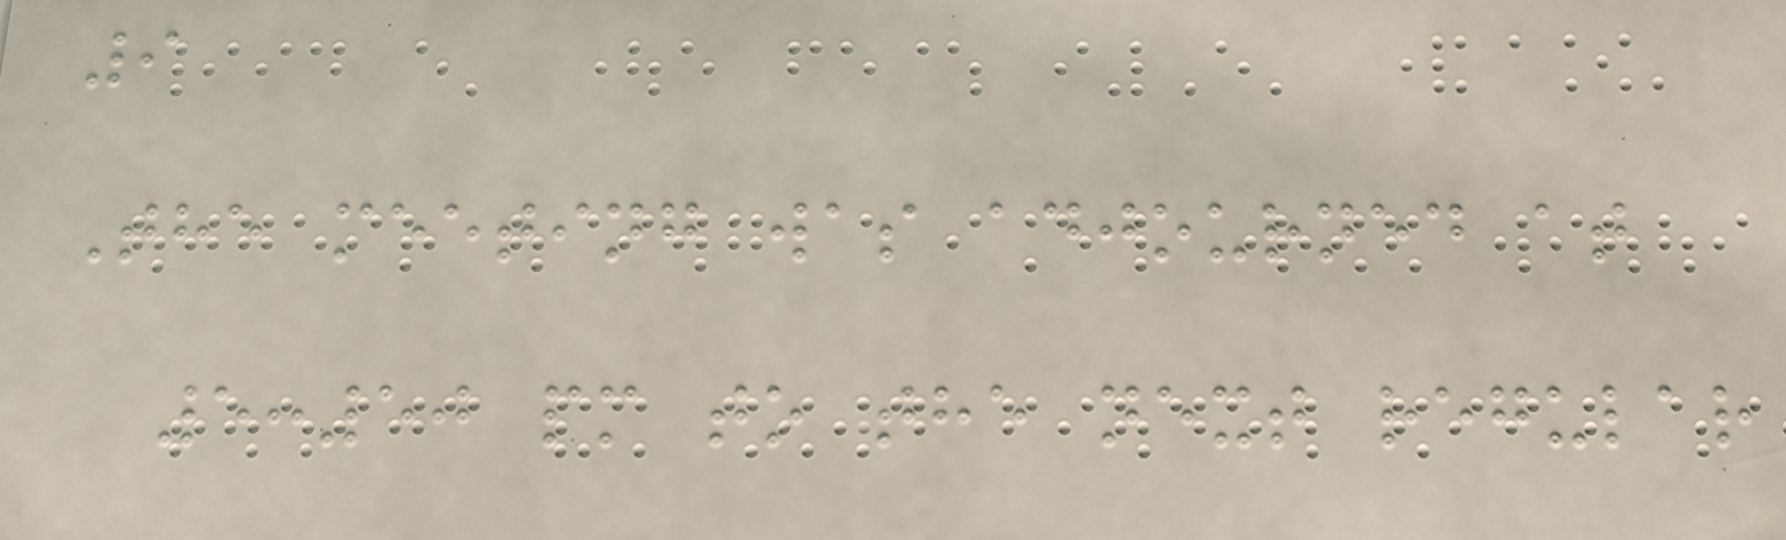9
The meeting was adjourned at
5:50 pm to the next regular
